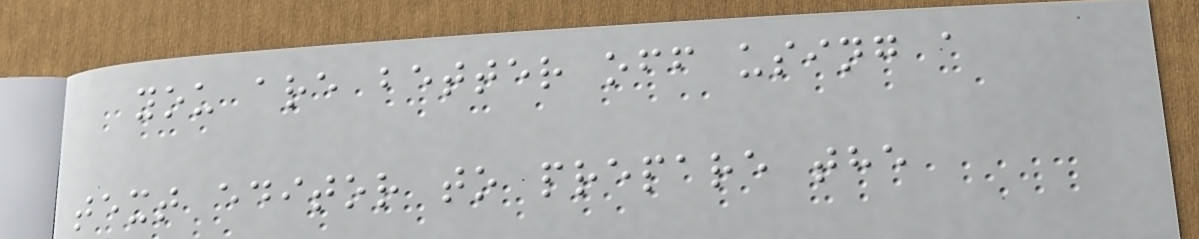you are better off using a
text editor to prepare the
